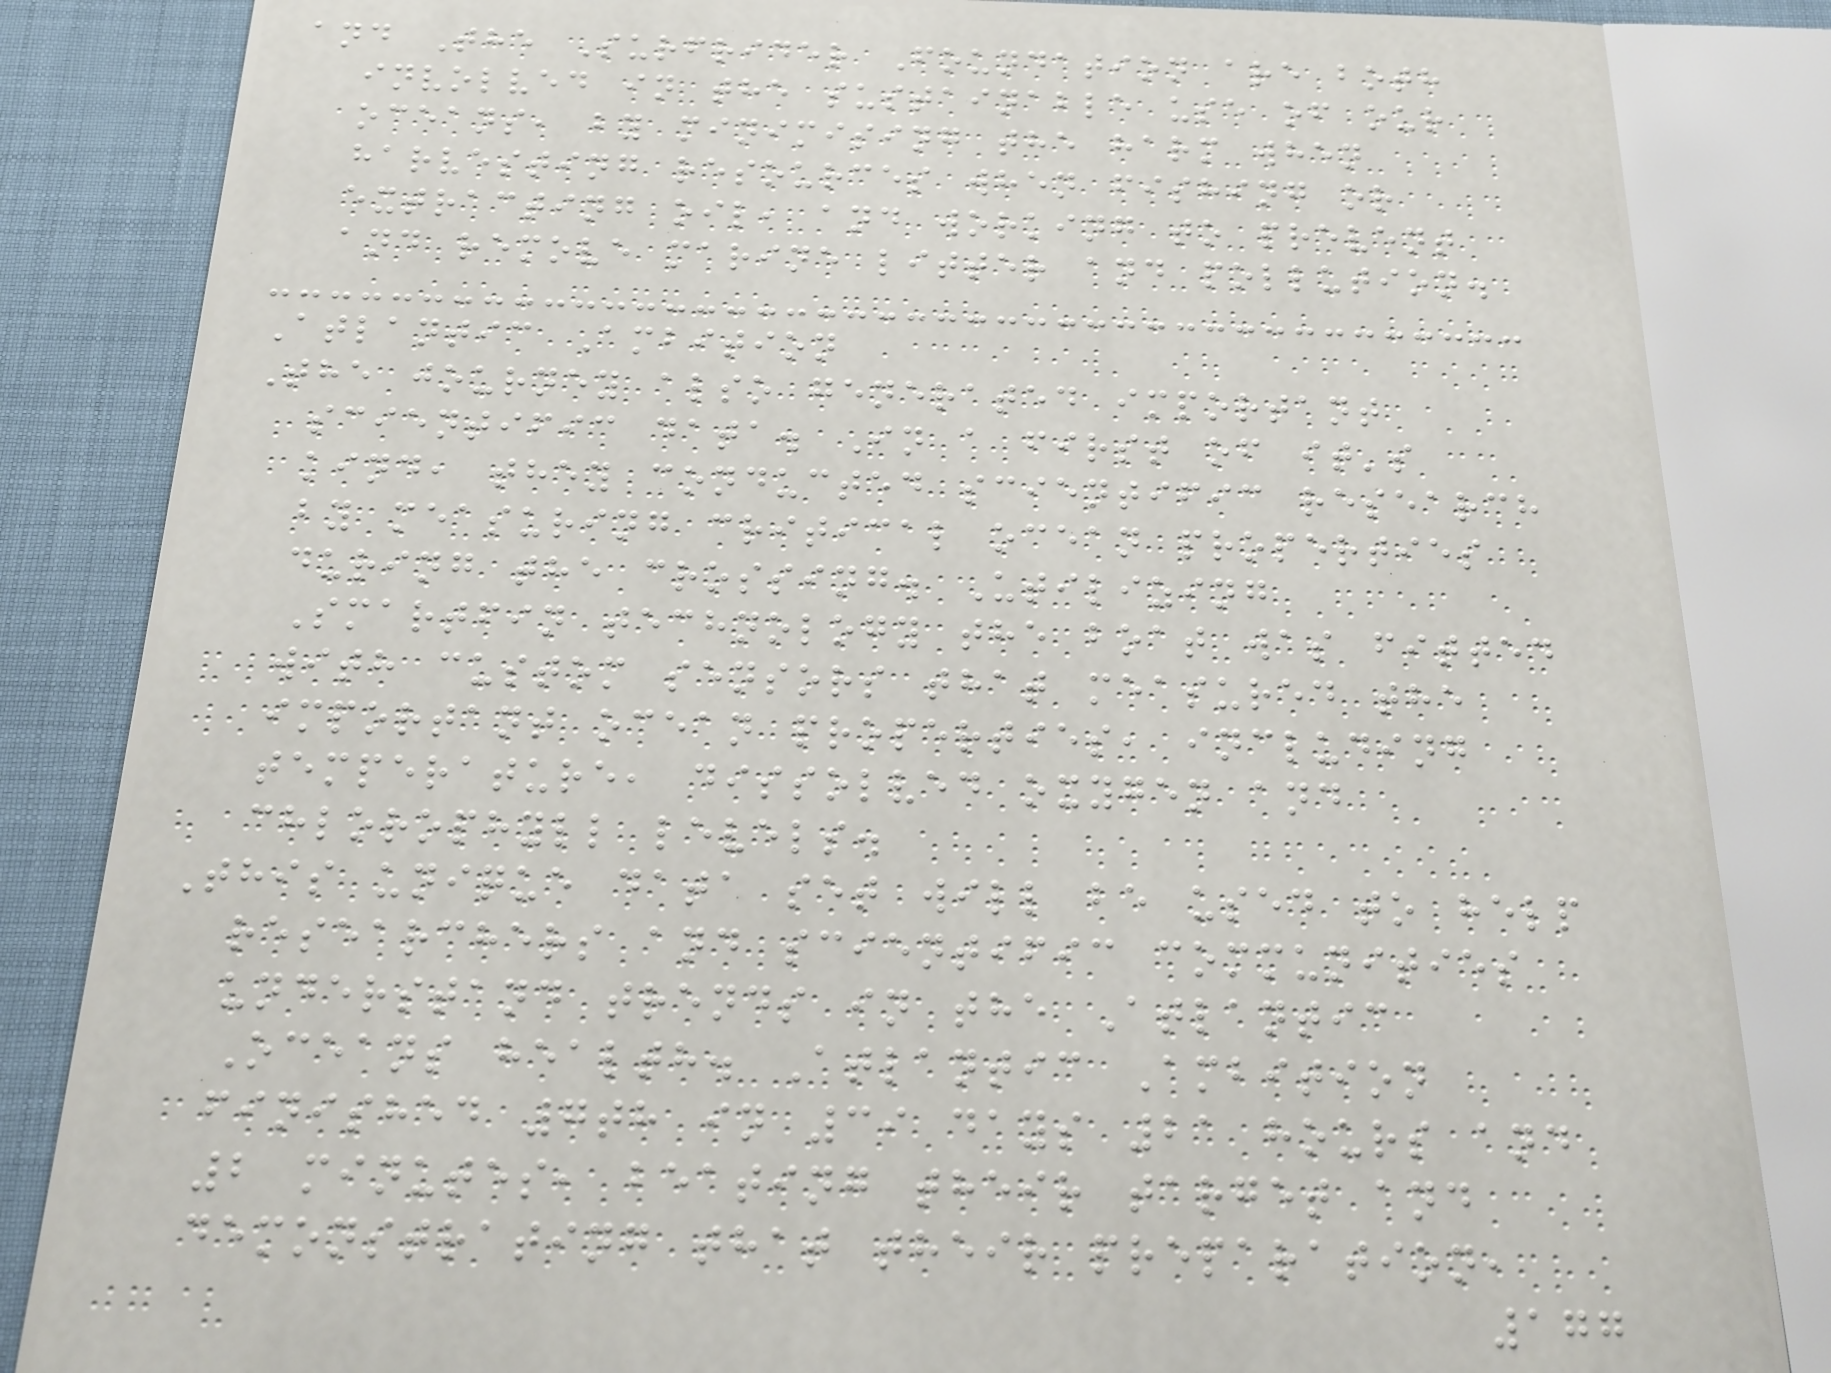and The Surfrider Foundation are both
involved in the sustainable use of our
oceans, by minimising the harm when
harvesting resources when fishing or
extracting oil, and working to prevent
and remove marine litter and pollution.
Atlantic Ambition
The journey also generated important
scientific data. In a first of it's
kind, they conducted scientific research
by measuring critical ocean properties
during the crossing. Utilizing
Smartfin technology the boat was fitted
with custom sensors that measured the
important ocean properties, including
temperature, dissolved oxygen and
chlorophyll levels.
This unique data set will be used to help
researchers and scientific communities
understand trends in the Atlantic
Oceans health. Atlantic Ambition
finished 7th in 39 days 21 hours and
2 minutes, beating their target and
demonstrating that their preparation,
177
